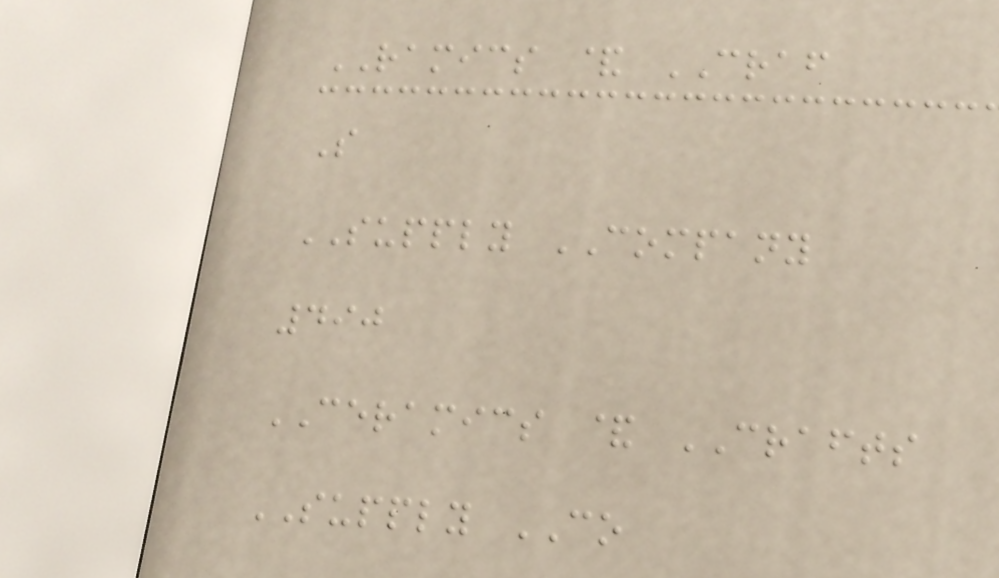RAMICS & CRAF
S
SUPPLY COMPANY
490
CERAMICS & CRAFTS
SUPPLY CO
